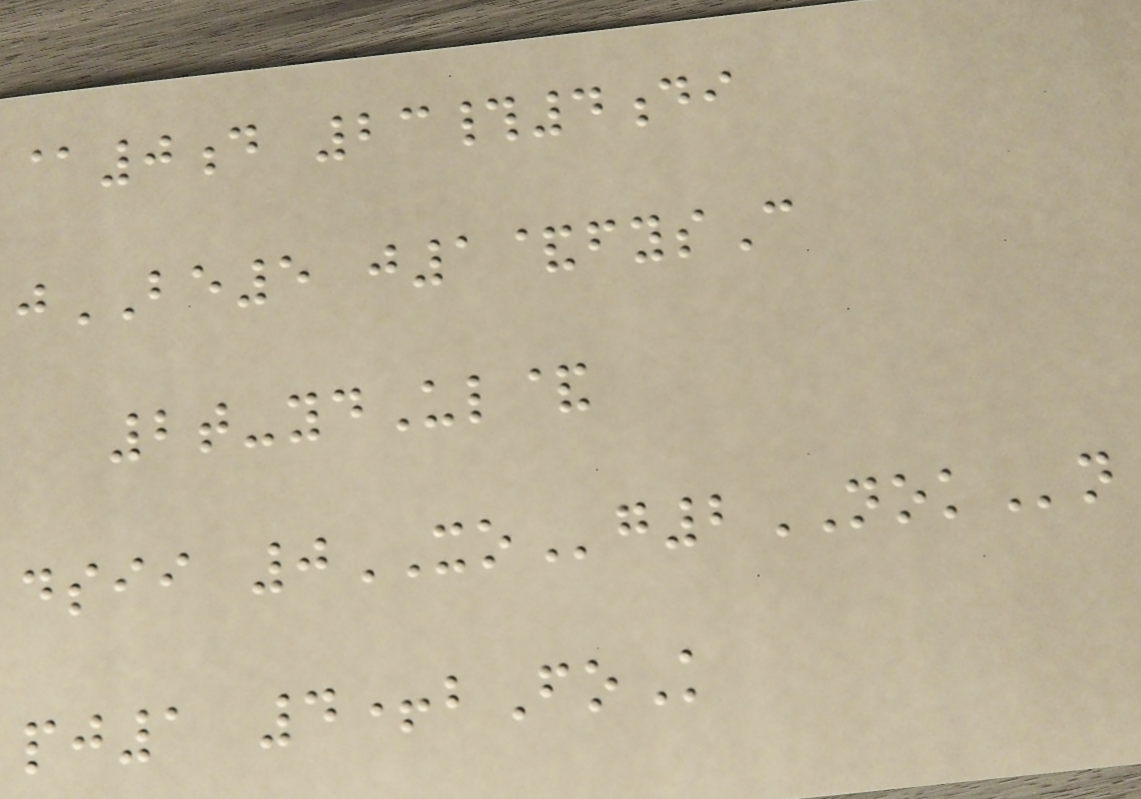@0d 23#4di
jBE5 j1&fysC
2t-ydUl&
dsii 0XOg2NOKn
pj1 4+bFoK
